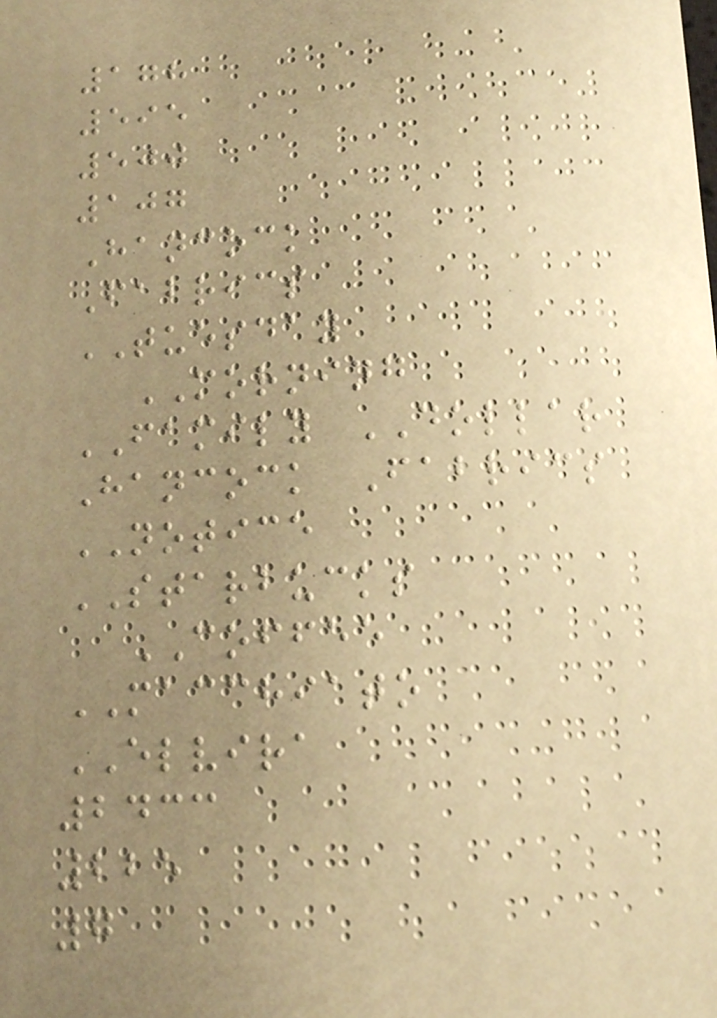178
595
500
107
Hancock
Fabrics
TUESDAY
MORNING
FAMILY DOLLAR
Hancock Fabrics
NOTICE
STARBUCKS
COFFEE
MACCHIATO
ELVIRA
2433
225
7
